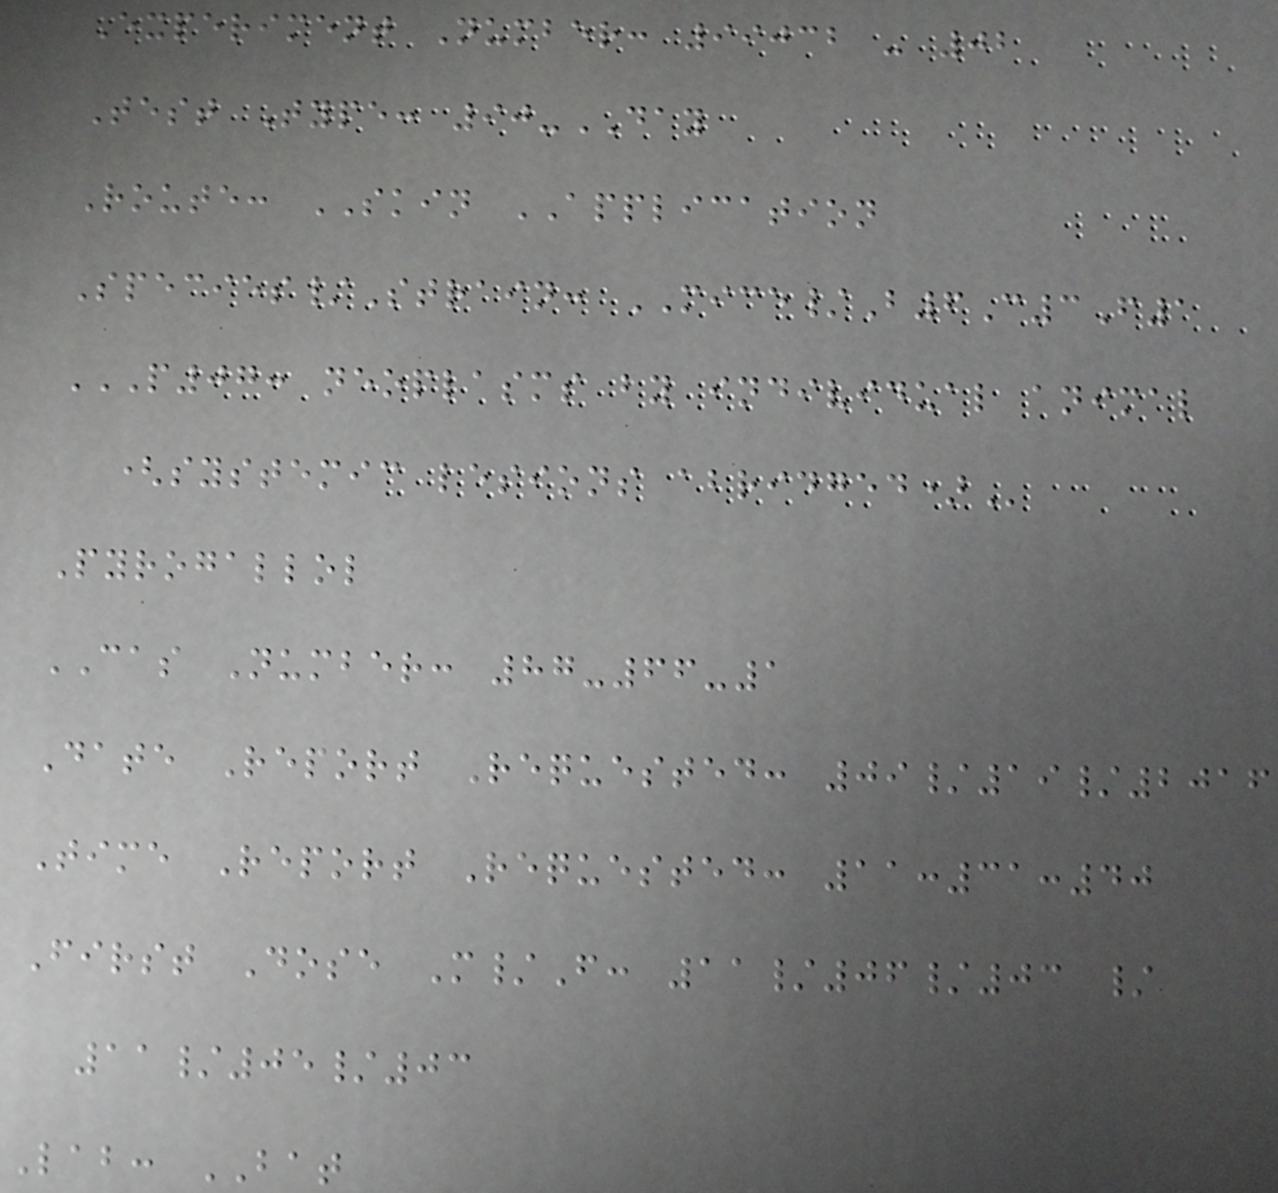Experiment Number: 99032 - 02
Test Type: 90-DAY
Route: SKIN APPLICATION
Species/Strain: MICE/B6C3F1
P07: NEOPLASMS BY INDIVIDUAL ANIMAL
(SYSTEMIC LESIONS ABRIDGED)
Pyrogallol
CAS Number: 87-66-1
Date Report Requested: 09/19/2016
Time Report Requested: 11:31:40
First Dose M/F: 11/06/03 /
11/05/03
Lab: BAT
